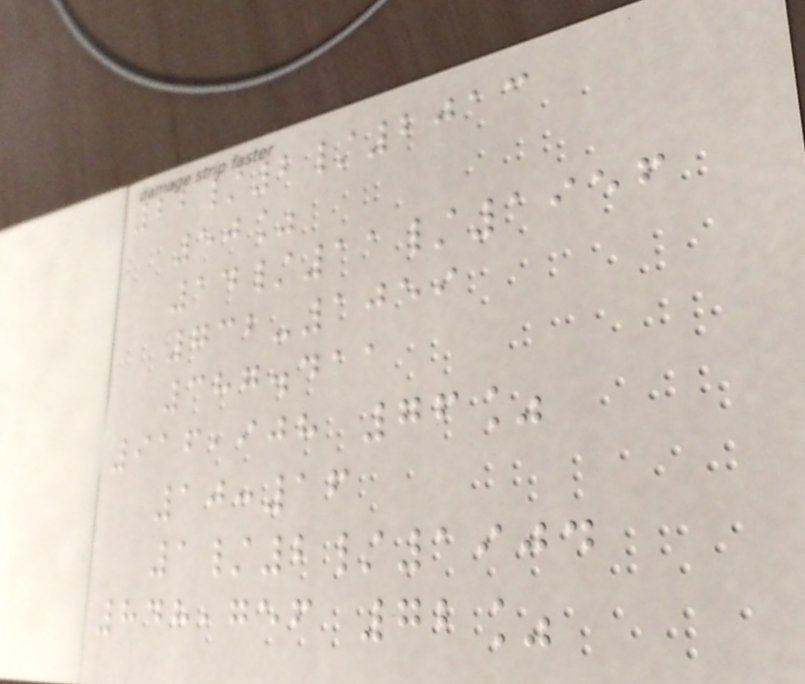22/2/2013
50%
14/11/1956
732-1059
387.411
916,908 76%
10:16
1/2/1904
848,756 72%
